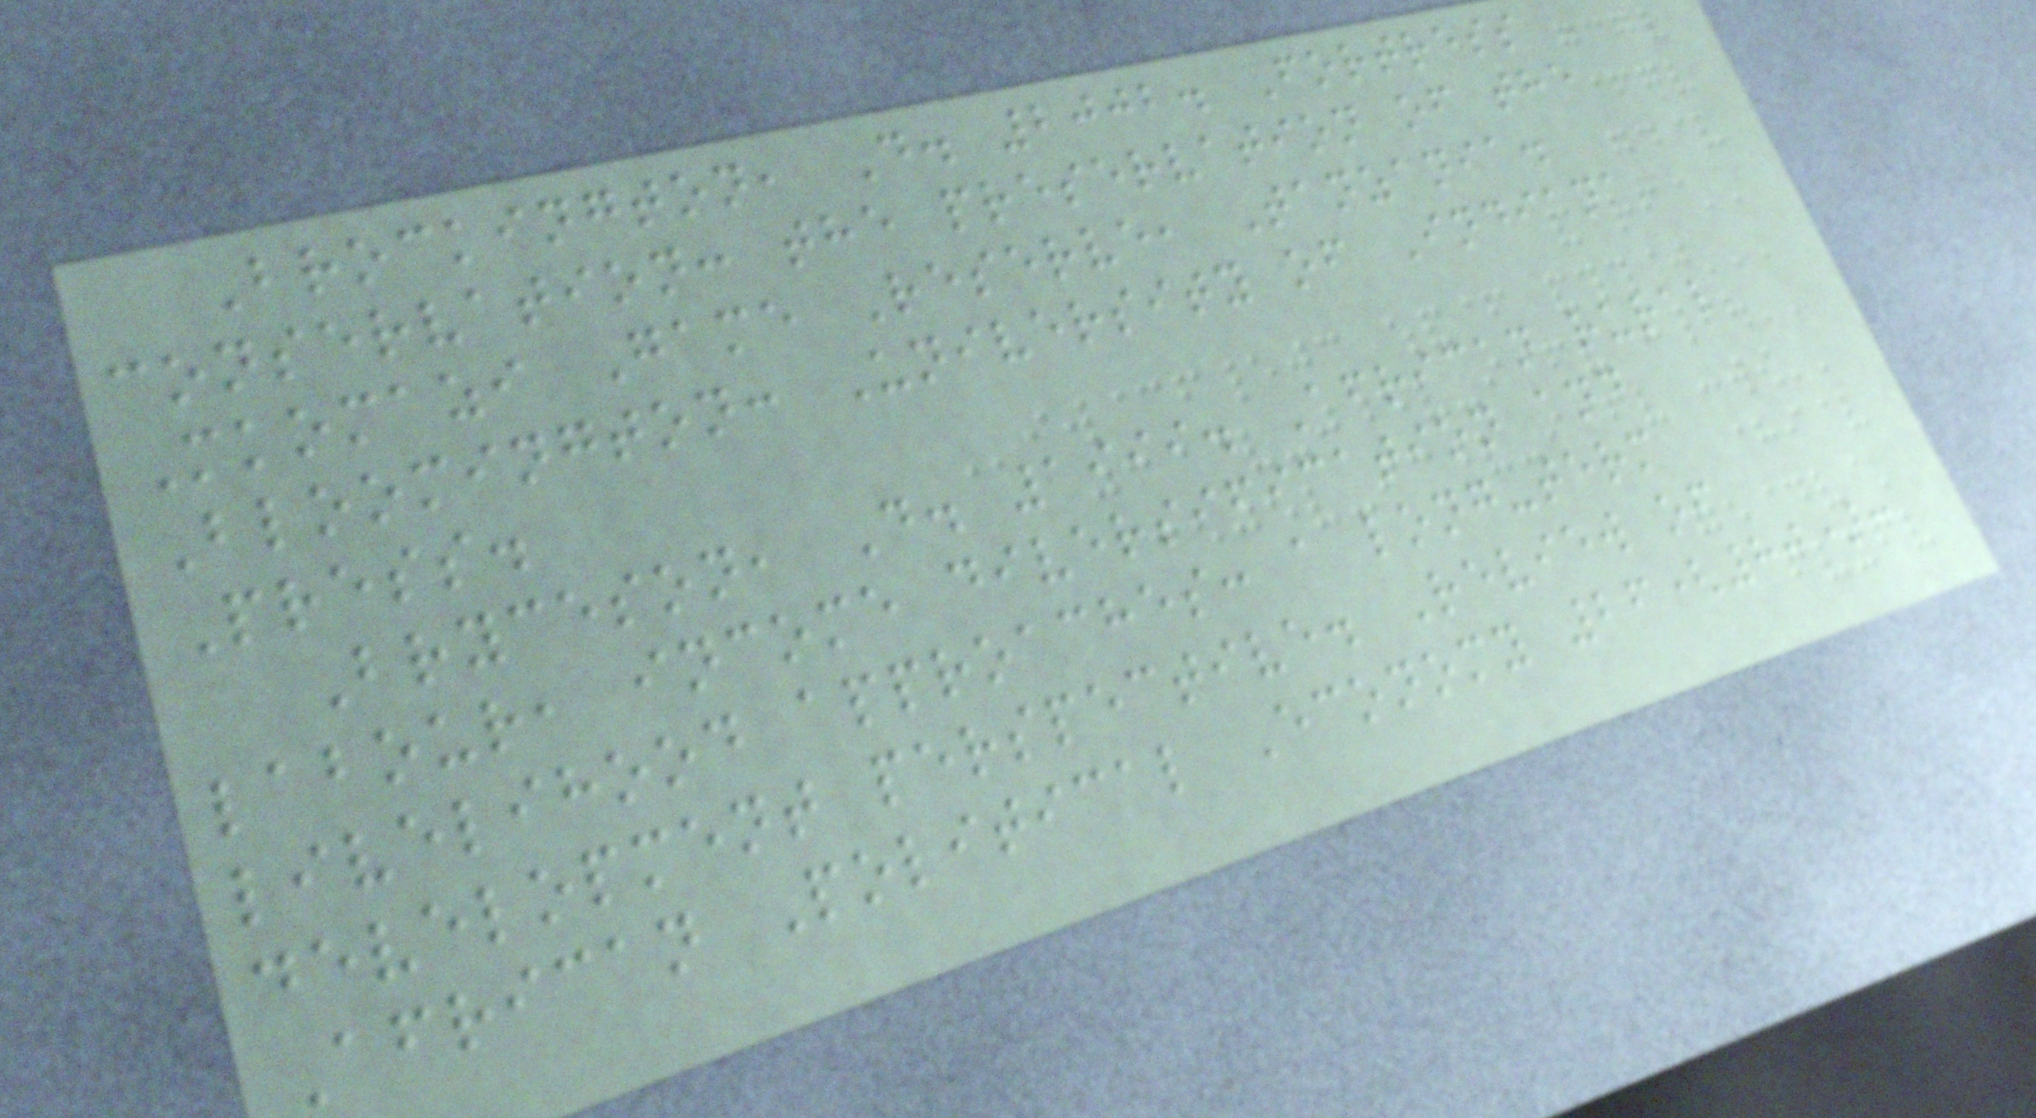Brockington, D. 2002. Fortress
conservation: the preservation of the
Mkomazi Game Reserve, Tanzania.
Bloomington: University of Indiana
Press.
Bryceson, D. 1999. African rural
labour, income diversification and
livelihood approaches: a long-term
development perspective. Review of
African Political Economy 26(80):
